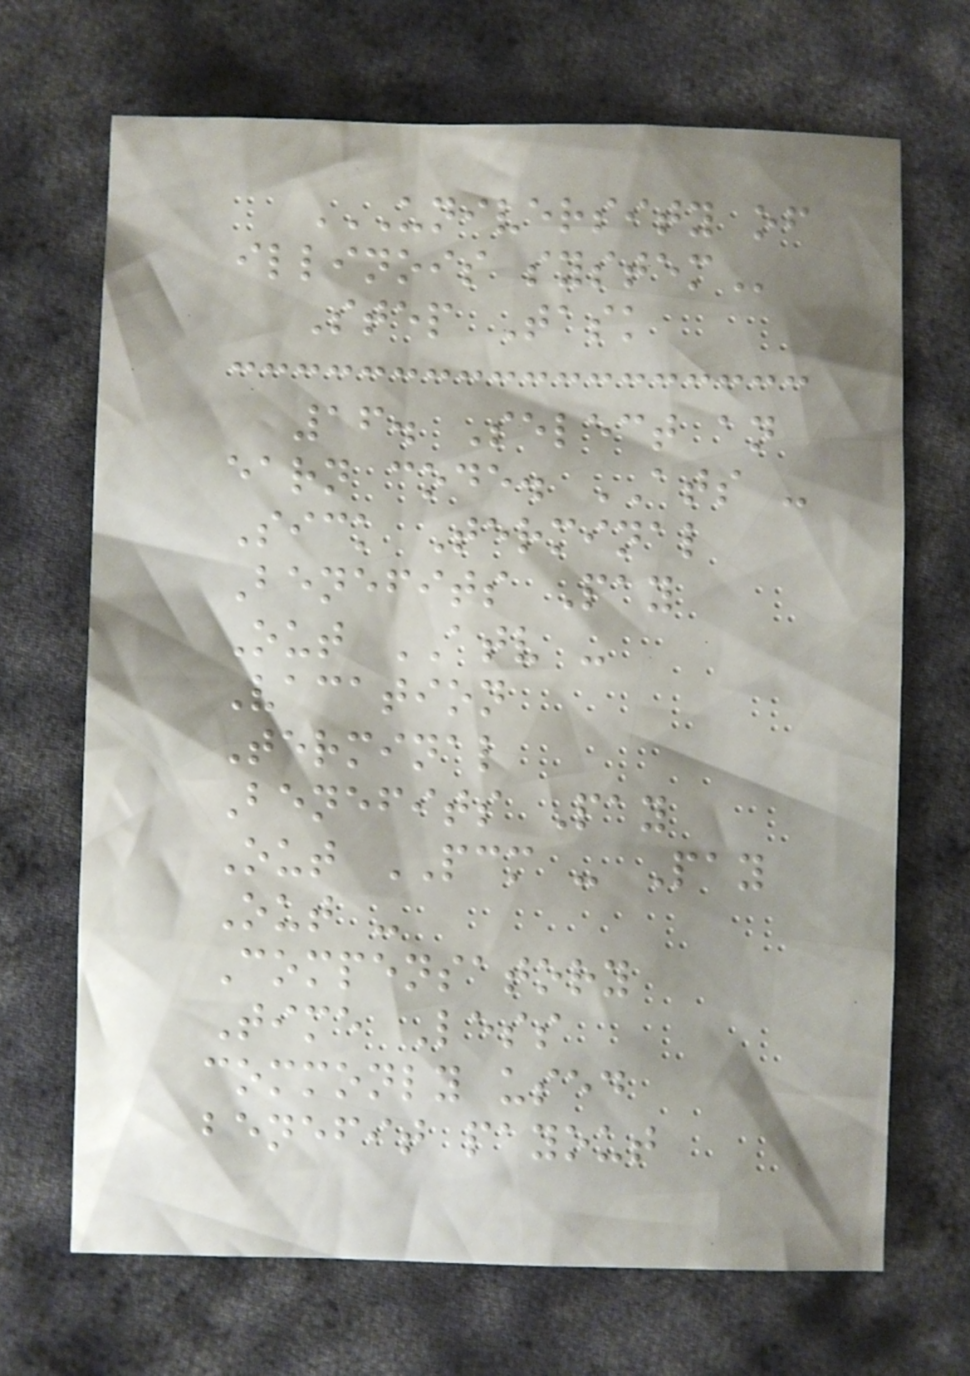UNIVERSITY OF
ILLINOIS SYSTEM
Step Task
16. Select an
earn code. ATS -
Sick Terminal
Benefits Pay
Out ATV -
Vacation
Terminal
Benefits Pay
Out PCM - Pay
Out -
Compensatory
Time Less
commonly used
benefit payout
